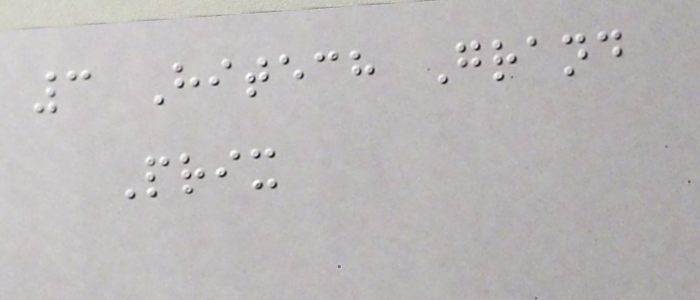3 Hitech Grand
Prix
